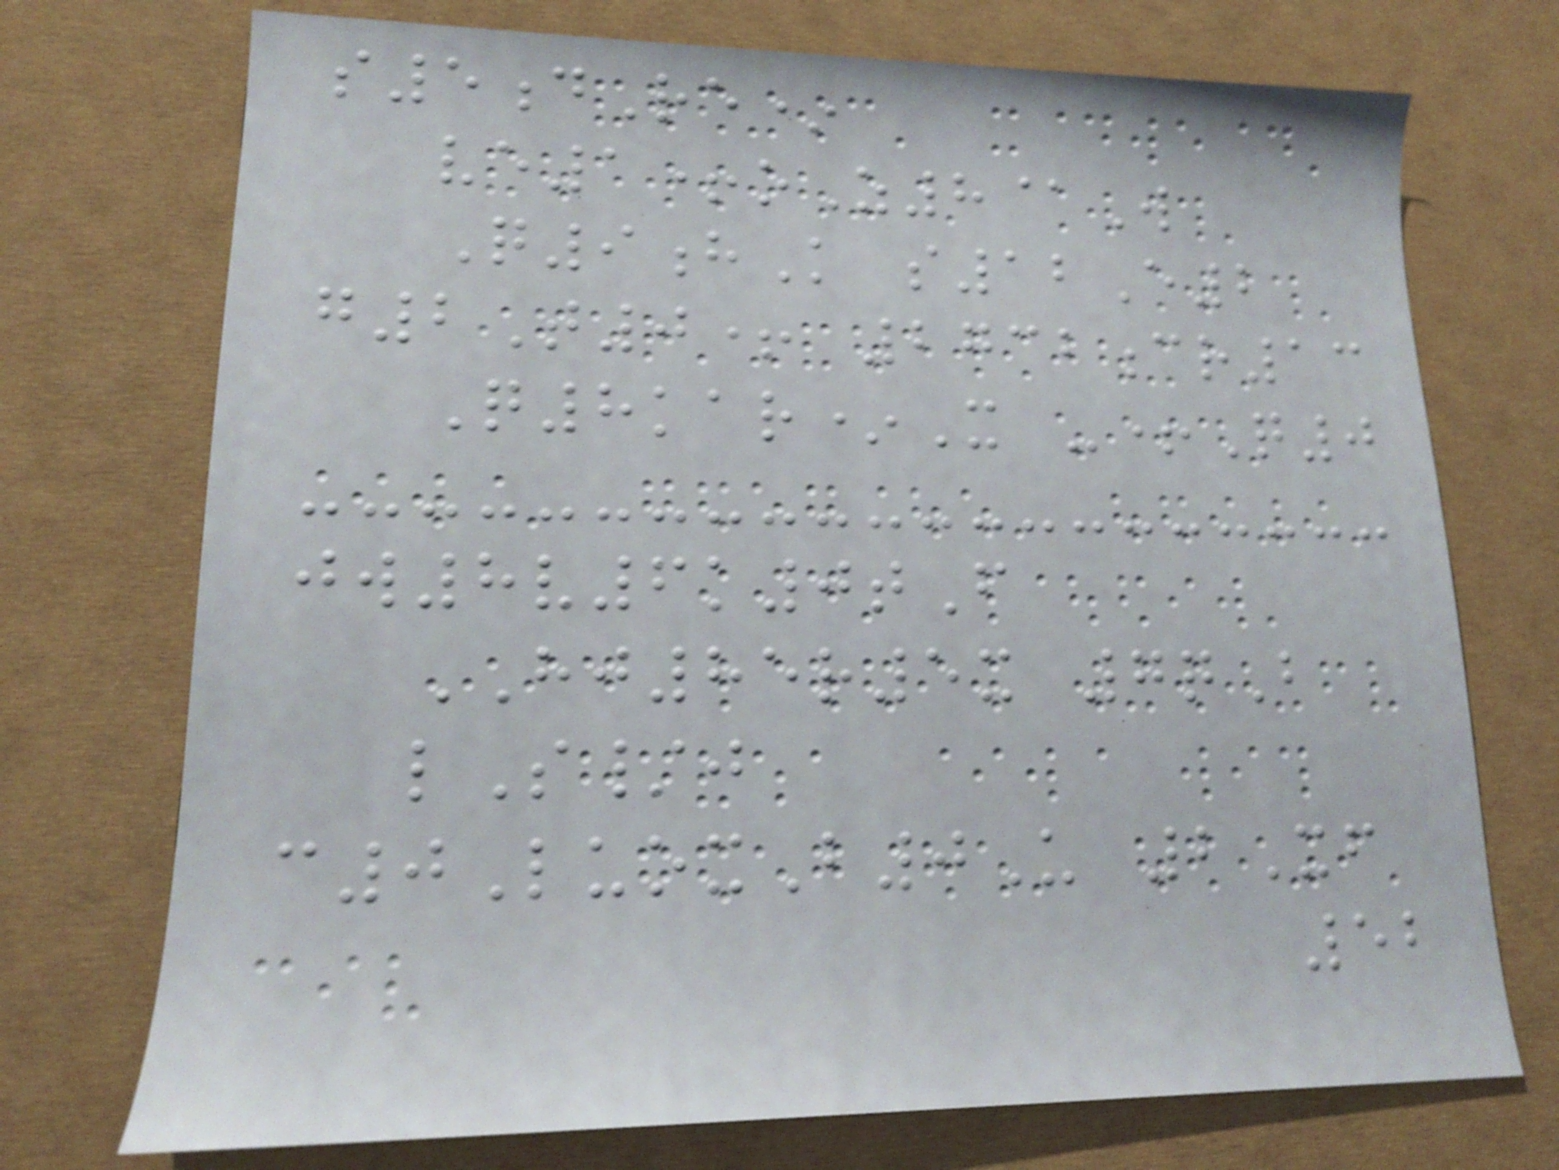s5dRe*
ve1+oZ8@W
Q9hK s12E2
g2T0+ 2732cr13
Q8kar*X -+Q0
jw8v6k0tF
HJ85r5x 7qB
lS/j
c0LuoxB0U 2Xf
52
